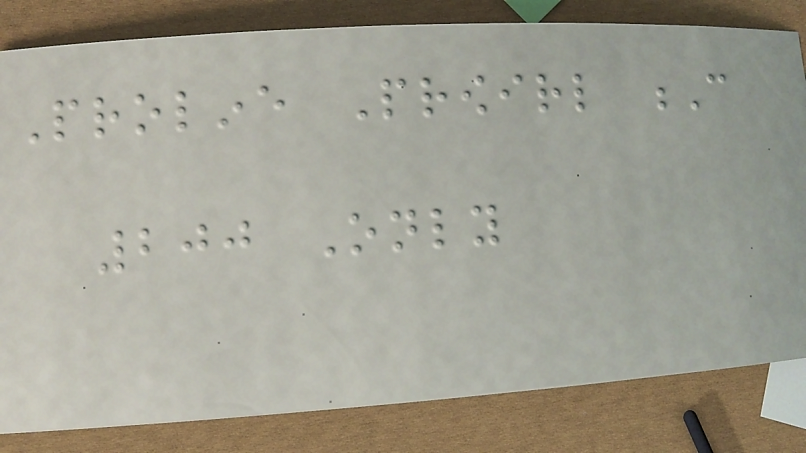Proline Prowirl C
200 Only
